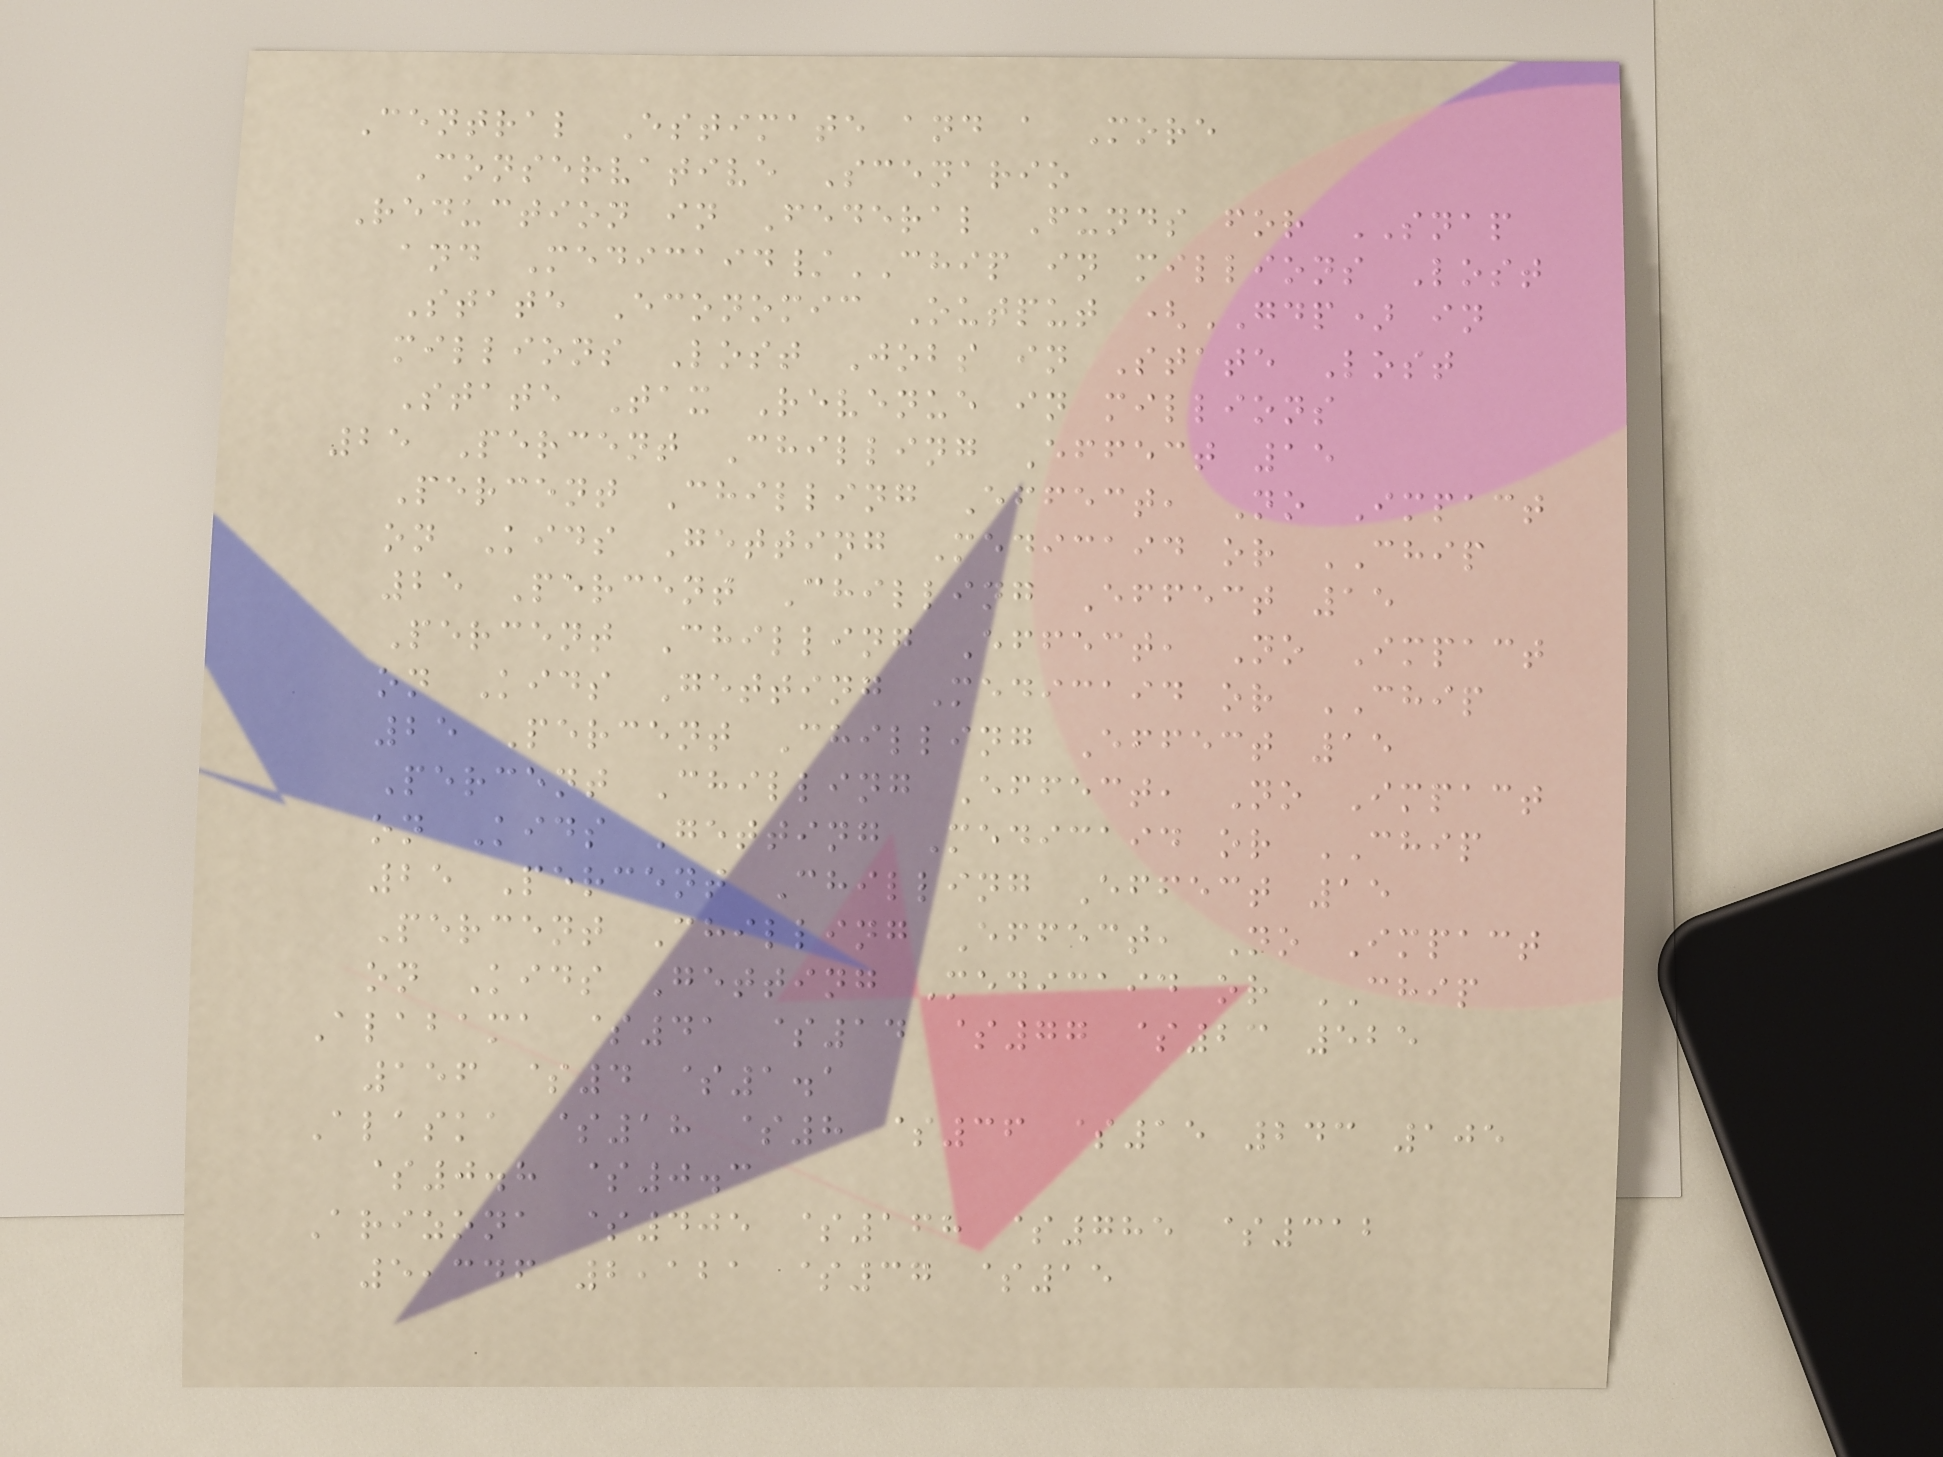Central Estimate and a More
Conservative Scenario
Reduction in Federal Funds for SNAP
and Medicaid/CHIP in millions Lost
State Economic Output (GDP) in
millions Lost Jobs in State Lost
State Tax Revenue in millions
25 Percent Chilling Effect 15
Percent Chilling Effect, No Impact
on Kids Getting Medicaid or CHIP
25 Percent Chilling Effect 15
Percent Chilling Effect, No Impact
on Kids Getting Medicaid or CHIP
25 Percent Chilling Effect 15
Percent Chilling Effect, No Impact
on Kids Getting Medicaid or CHIP
25 Percent Chilling Effect 15
Percent Chilling Effect, No Impact
on Kids Getting Medicaid or CHIP
Alabama $41 $14 $77 $23 525
156 $4 $1.1
Alaska $18 $8 $36 $15 243 105
$0.8 $0.3
Arizona $405 $168 $785 $312
5,346 2,121 $37 $15
